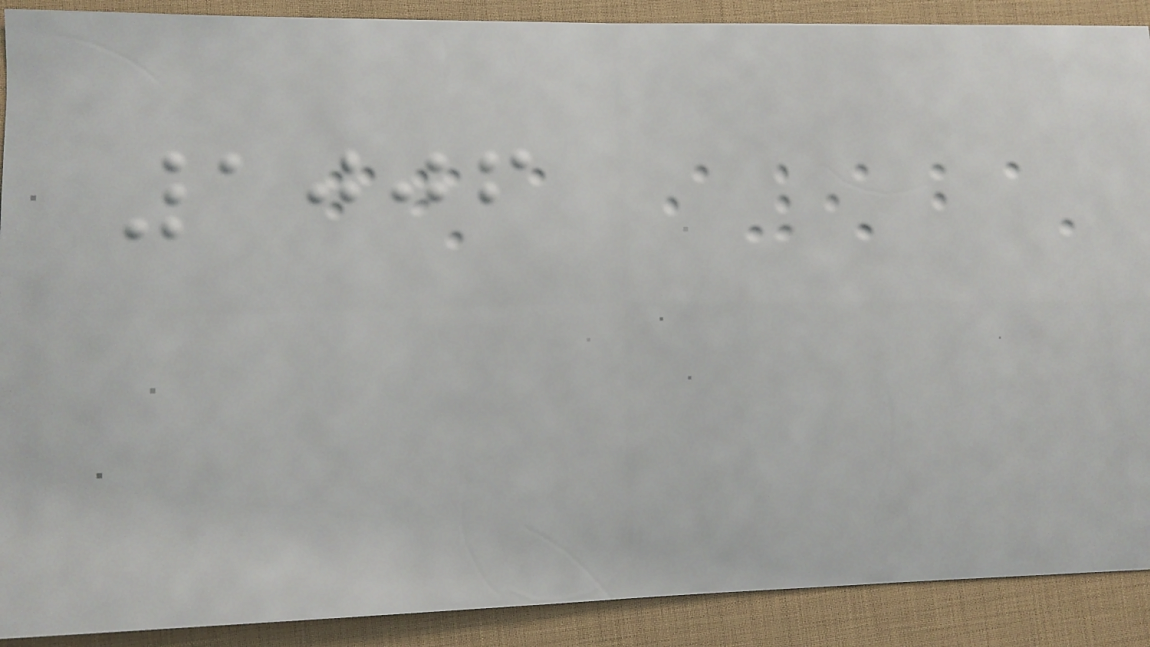1006
